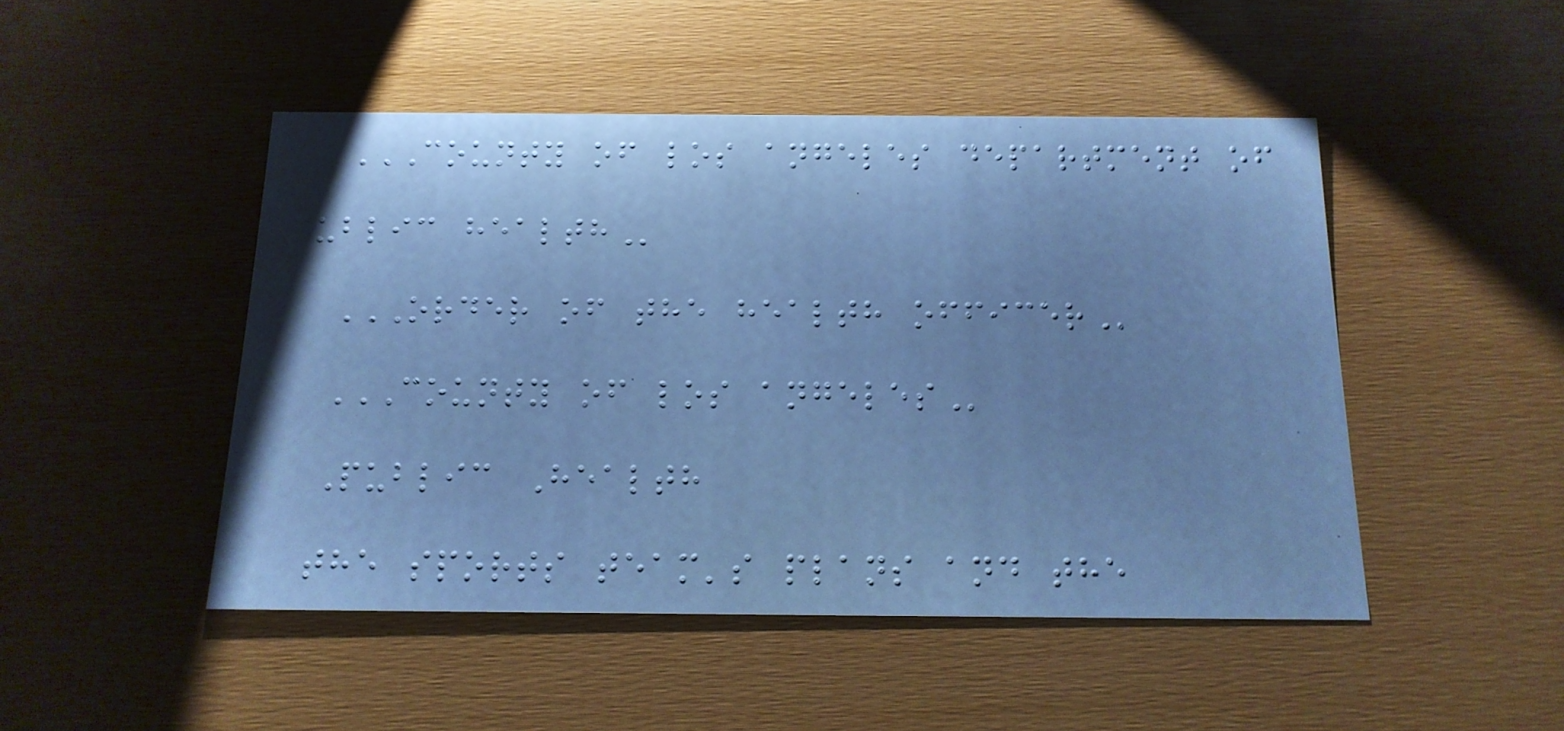COUNTY OF LOS ANGELES DEPARTMENT OF
PUBLIC HEALTH
ORDER OF THE HEALTH OFFICER
COUNTY OF LOS ANGELES
Public Health
the sports team's plans and the
